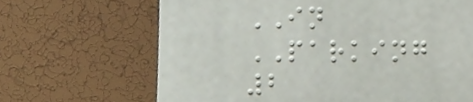IN
PARKING
2
